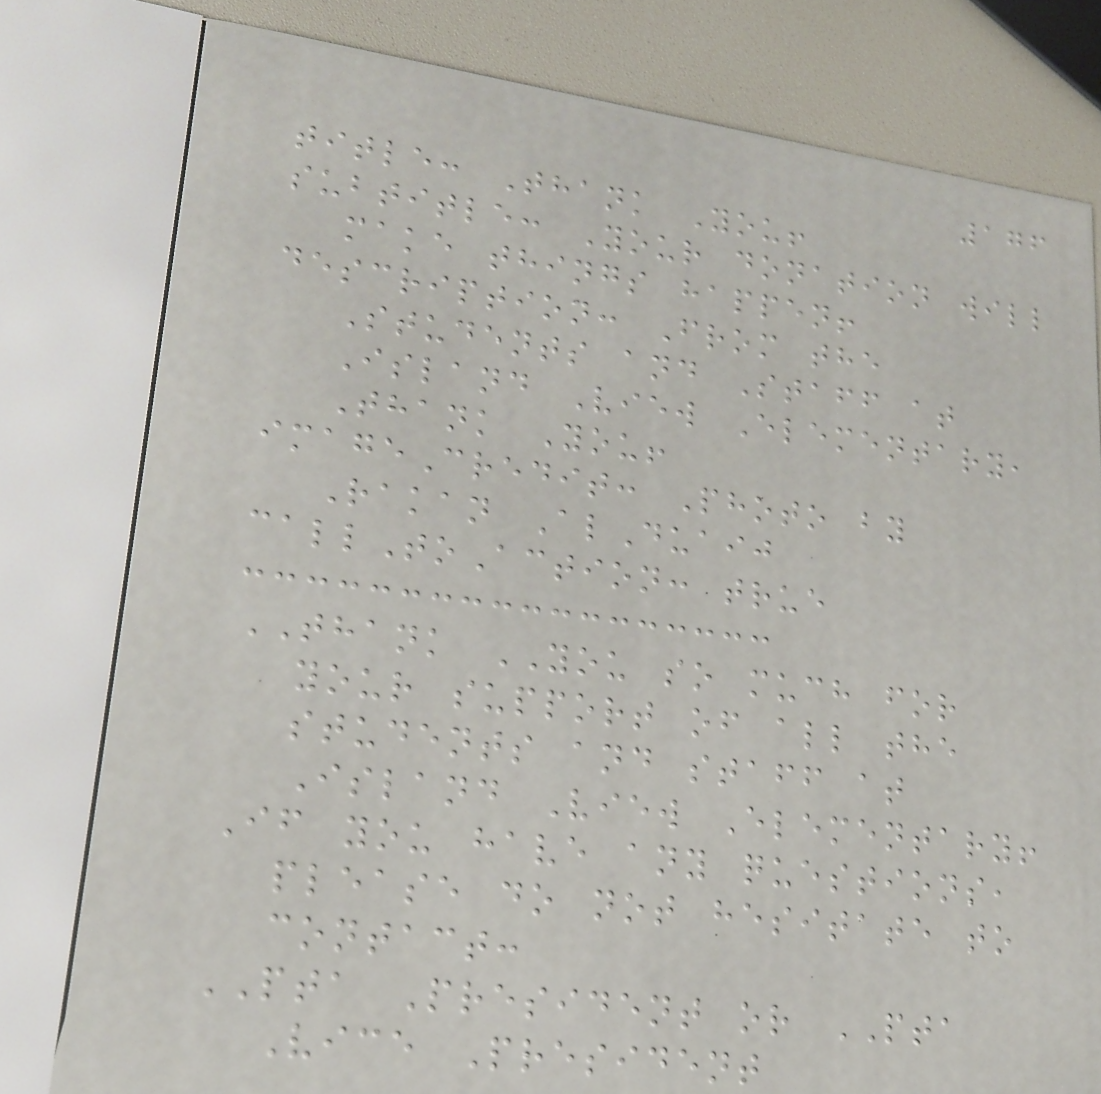176
title: Thank You!
subtitle: Your donation will
make things happen!
description: From the
Students and Staff at
Island View Elementary,
Thank You!
imageCredit: Photo by
Rakan AlDuaij
callToAction: true
THANK YOU so much for
your support of all the
students and staff at
Island View Elementary!
If you have any questions,
please do not hesitate to
contact:
PTA President or PTA
Vice President
